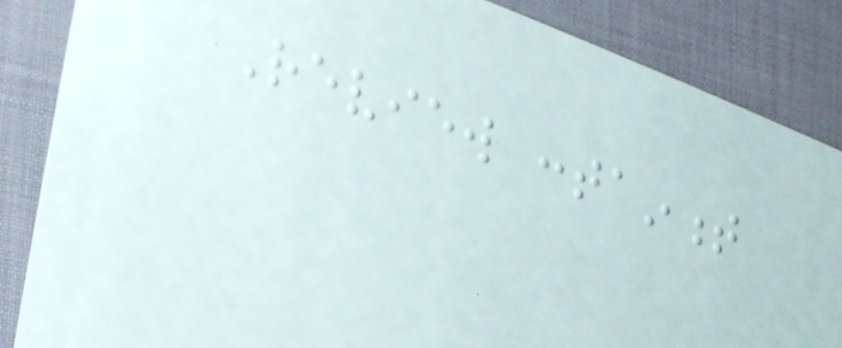Review containment
